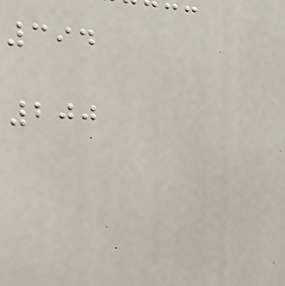394
200
